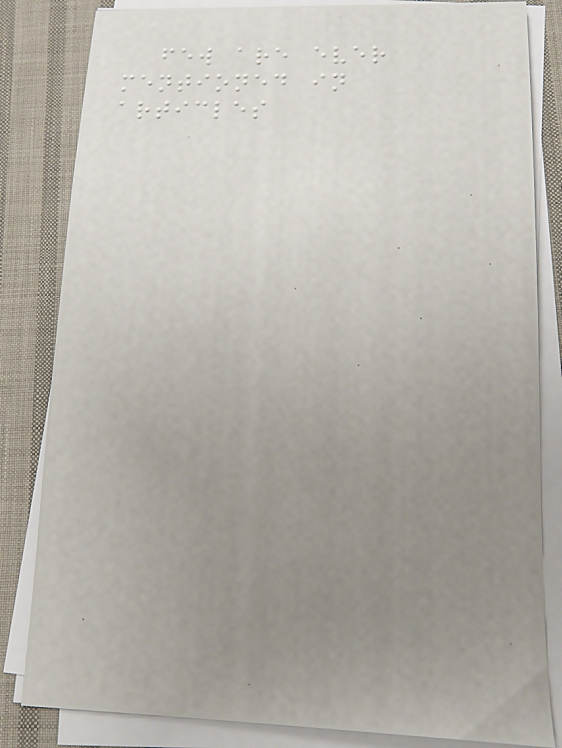few are ever
mentioned in
articles
